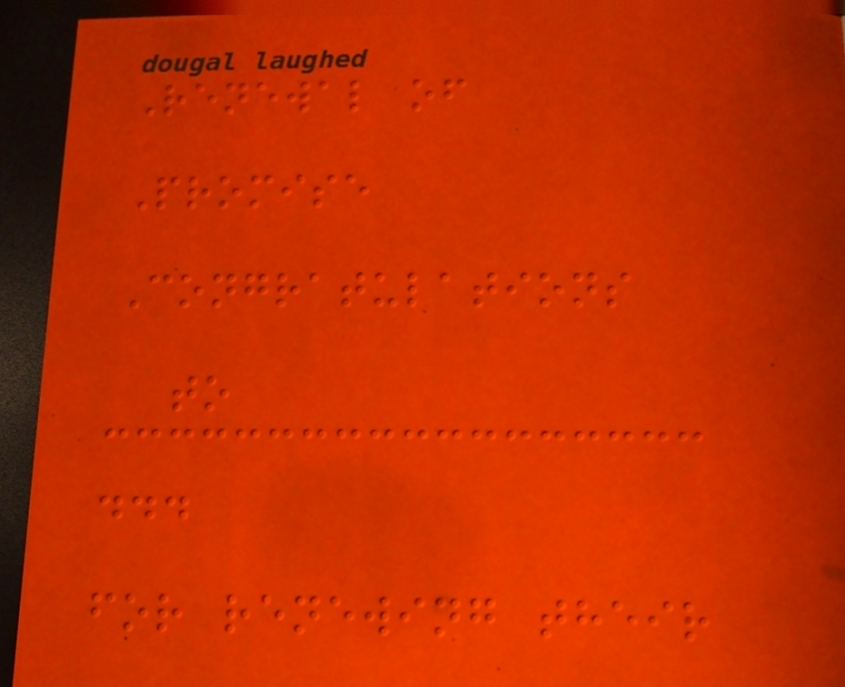Renewal of
Promise
Congratulations
to
...
for renewing their
